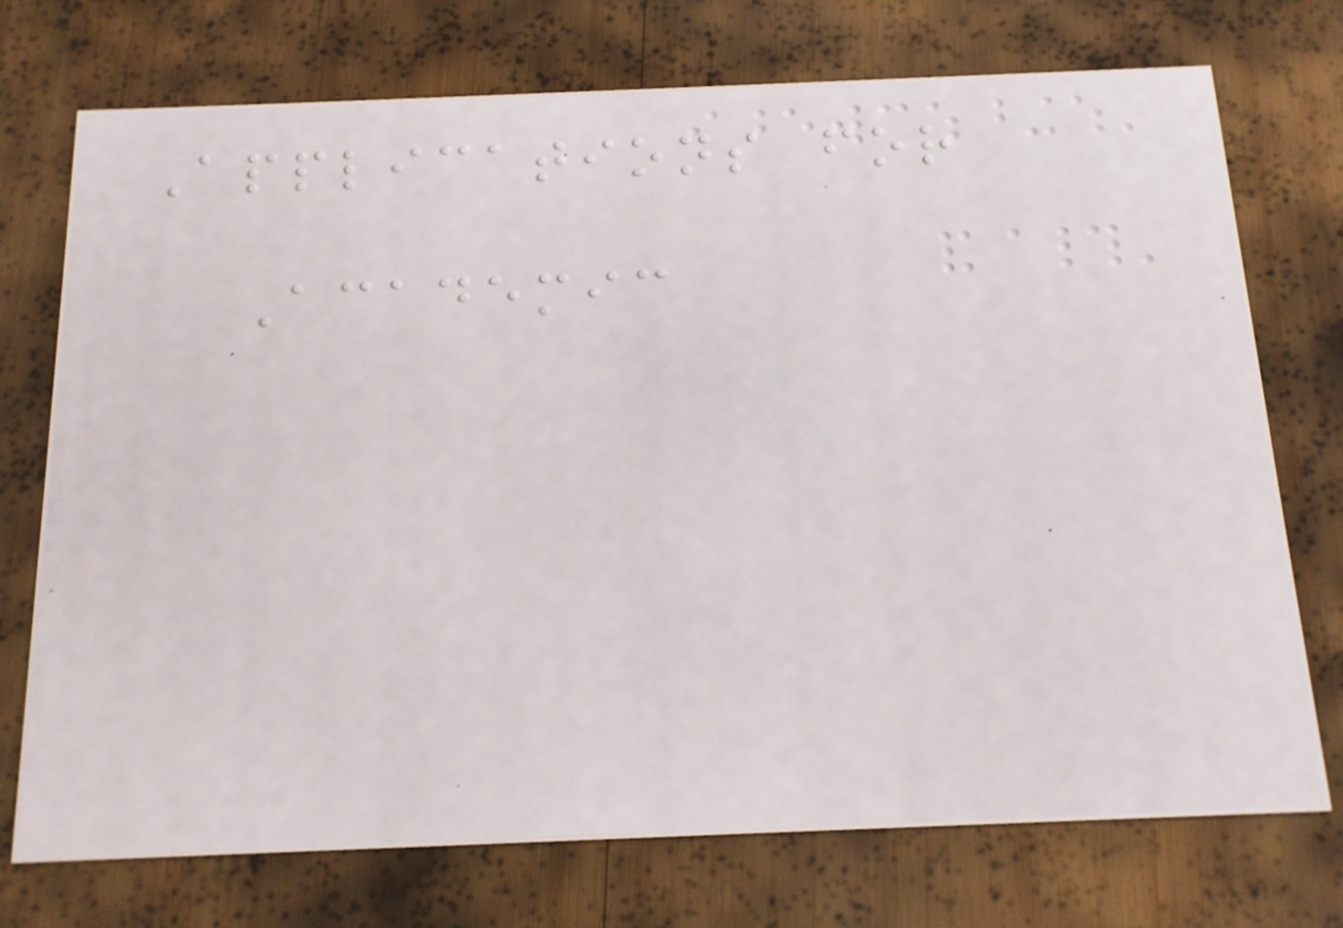Applications for
Academic
